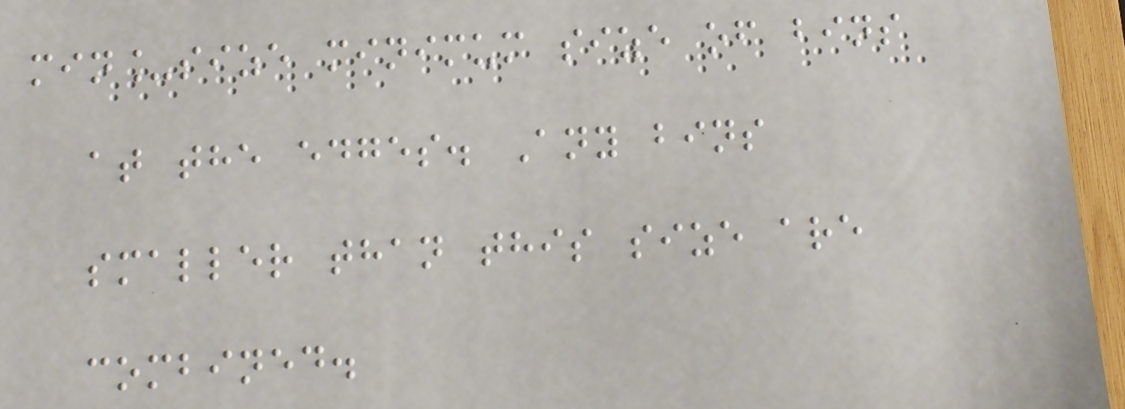min_size minimum size of bins
at the edges. Any bins
smaller than this size are
combined.
